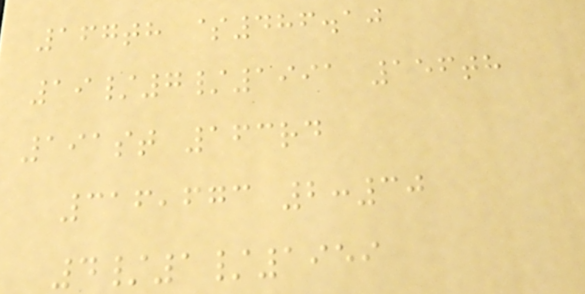167th $486.10
19/7/1991 156th
191st 163rd
316,673 2:30
4/1/1959
